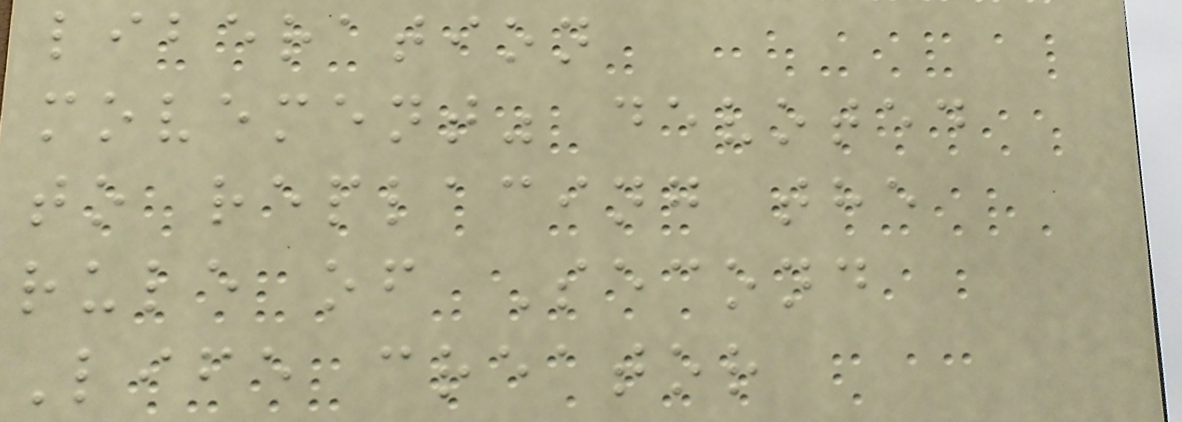liberation
movement" devoted
to replacing the
rule of Second
Life creator
